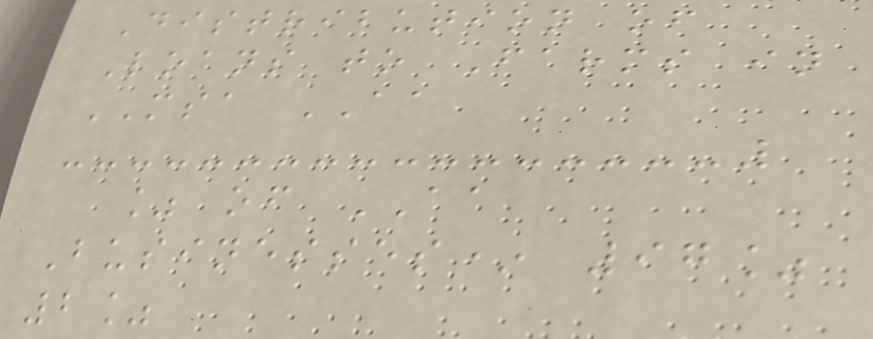Distribution of
Loans to Farms in
MSA AA
% of AA
Businesses* 97%
2%
